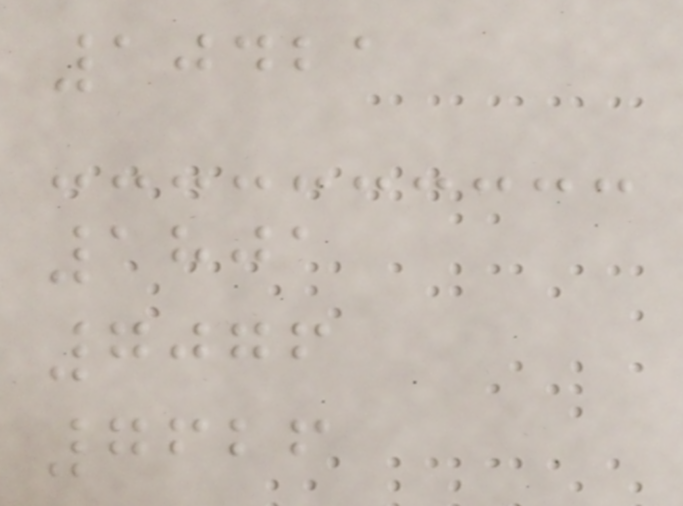10421
1801
7076
7626
